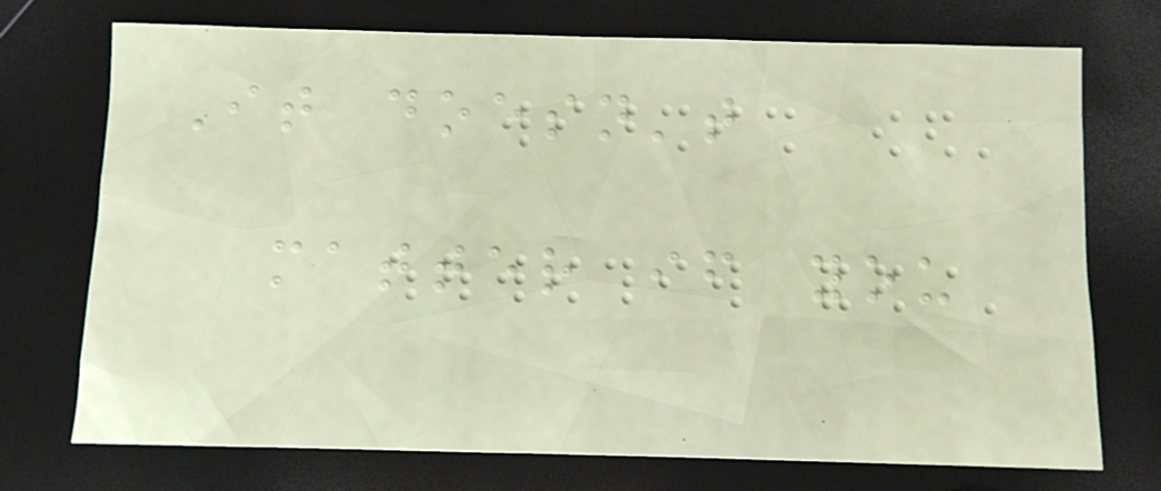It doesn't
matter if you
